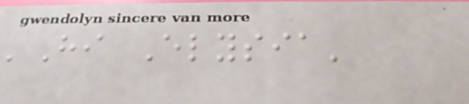'Hi Elysia'
